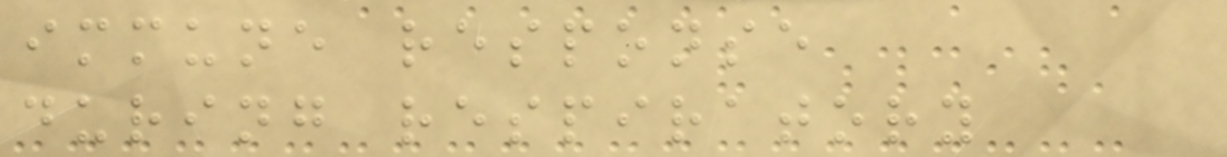immune response
during respiratory
